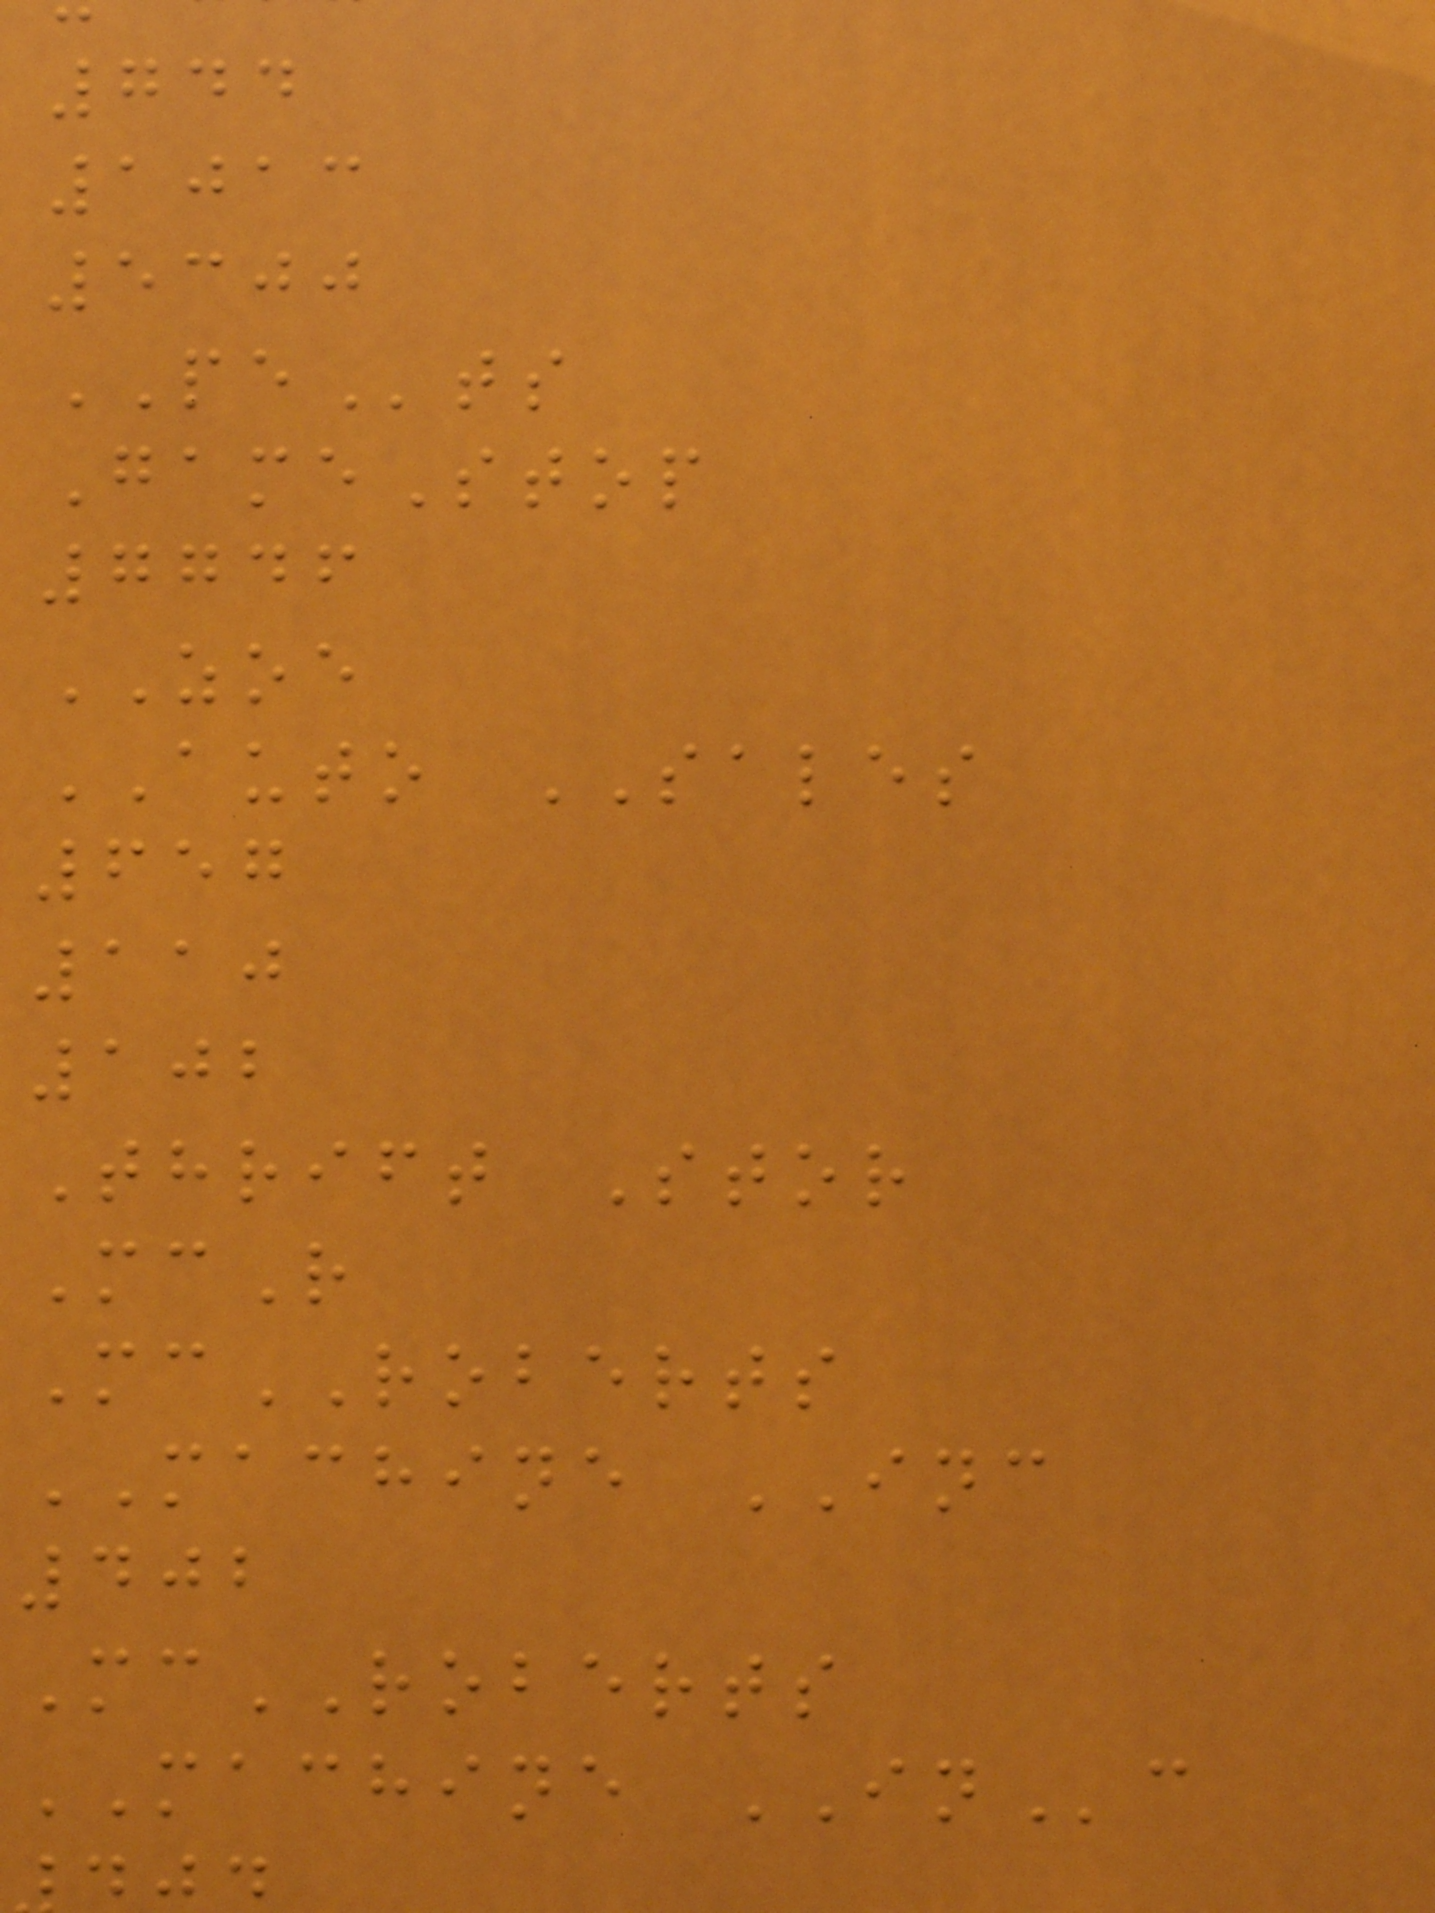744
1013
5300
PEts
GameStop
7746
ZOE
AUTO SALES
657
110
102
Thrift Stor
McR
McROBERTS
MACHINE INC
402
McROBERTS
MACHINE INc
